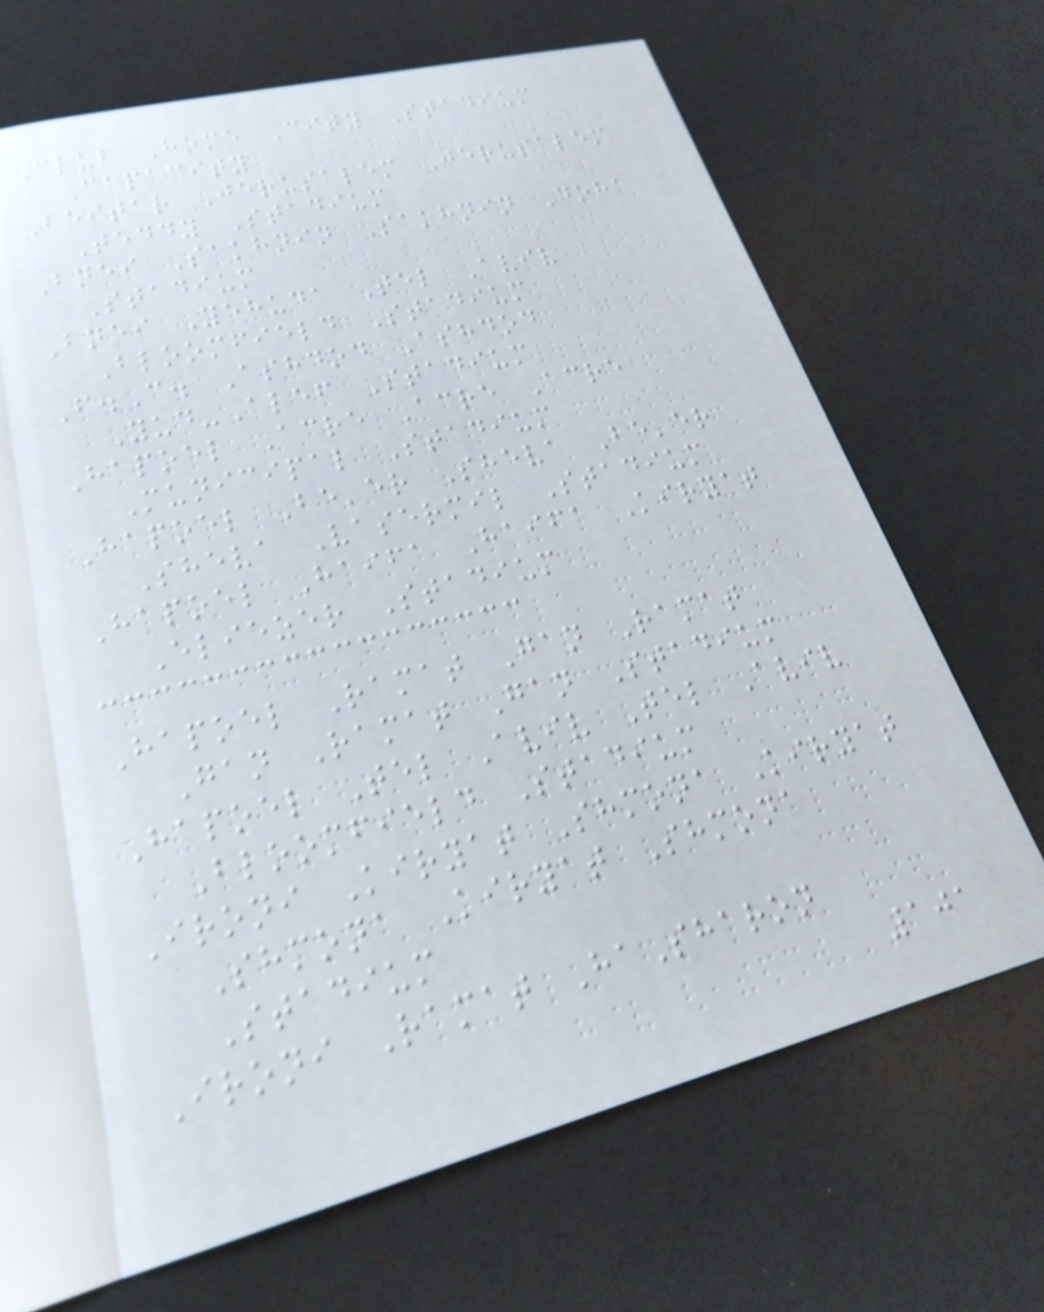Club Home City Stadium
Capacity
Beitar Jerusalem Jerusalem
Teddy Stadium
Bnei Sakhnin Sakhnin Doha
Stadium
Bnei Yehuda Tel Aviv
Bloomfield Stadium
F.C. Ashdod Ashdod
Yud-Alef Stadium
Hapoel Acre Acre Acre
Municipal Stadium
Hapoel Be'er Sheva Be'er
Sheva Vasermil Stadium
Hapoel Haifa Haifa Kiryat
Eliezer Stadium
Hapoel Ramat Gan Ramat
Gan Ramat Gan Stadium
Hapoel Tel Aviv Tel Aviv
Bloomfield Stadium
Ironi Kiryat Shmona Kiryat
Shmona Kiryat Shmona
Stadium
Ironi Ramat HaSharon
101
